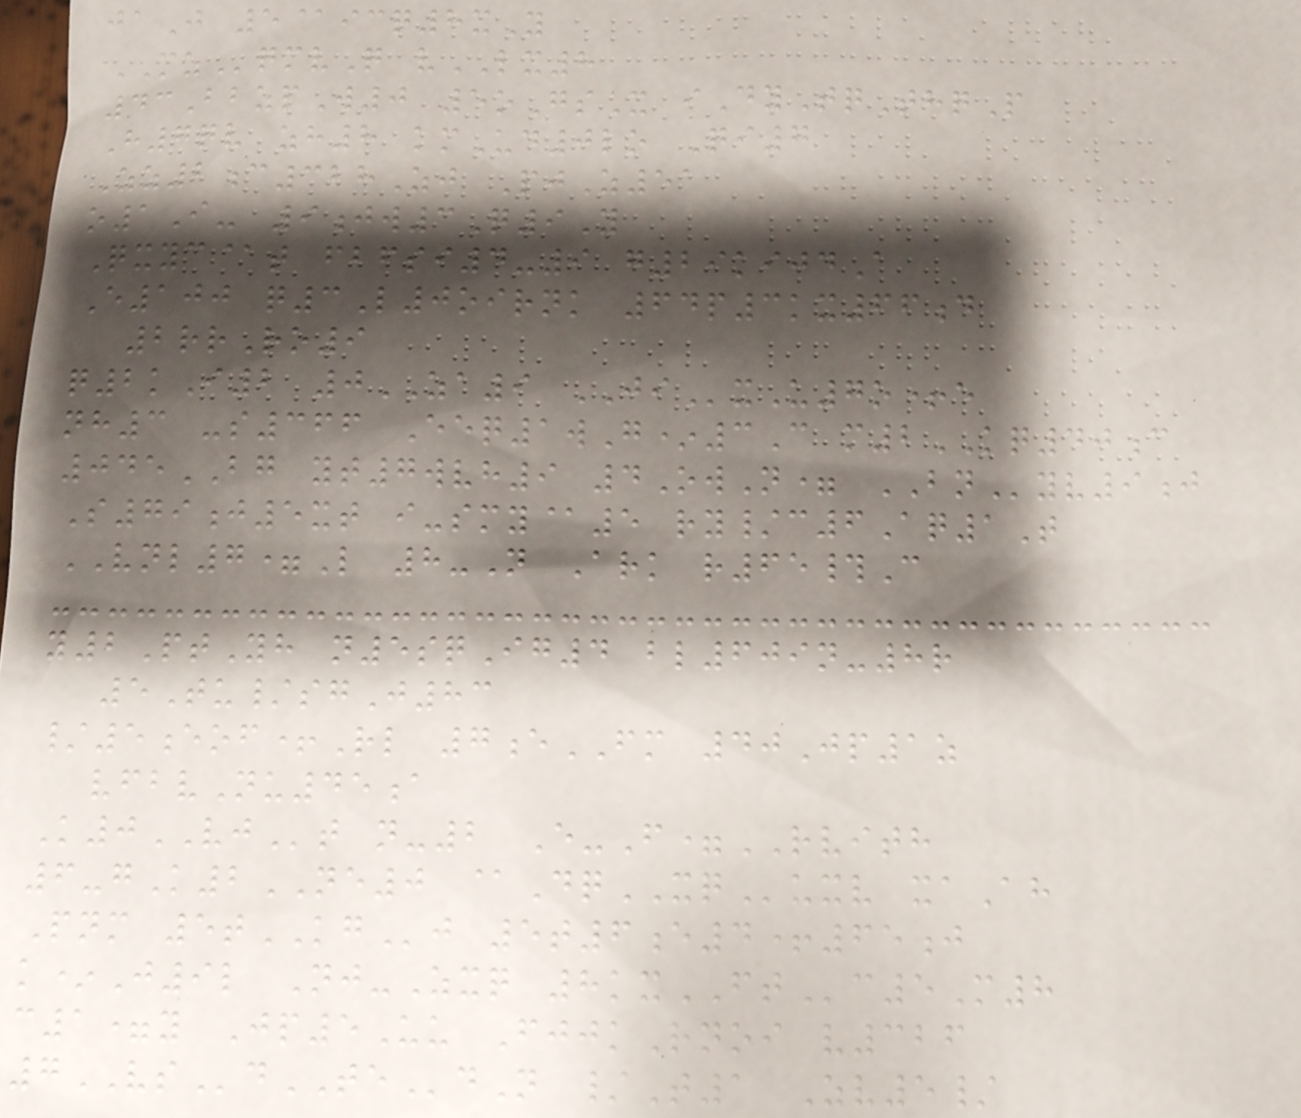jaJ 5@icq8xY
MZqmvQ vLX8
43BbzpW0 5oGsX iDyTqThqP
H7qv zh8 kmUd0lo Qi7
Zz2c328Zj PjZ51
o1I- 9jw3Q9Y
Qxyc@t fbfsi4-9 g29kijdA
E100 q3L0oirnk 64p3kx66d
2rrRo9
q2kI2 0ZA9 JIxU7o+e
nh3 -s366 Eeq1wG*3C m2KQ40c
045BG yt7wvh9 4OwN= BNyv9j
S79j5xt i-smy@5 ry/c6Aq1T
VNL7=L 8-N Ark r65#C
y2PtYh n5sqIg4 bl609n-8r
5Tu/sgJ83
/5eof+Rl 7eFM 40Jp1z
vfbvNu45a
K0VJt n-2 E-F=RVITH
6-gK2NE0 @DqXQuxv xaAh
Pnm 5tKGj 5t6e4+65j
k*J9l Nj-Zxq 8kxFTc5M8
c1=y Jp5Uu FjjkRnoi v326
7VSdTEdN /T1 Zv5/
